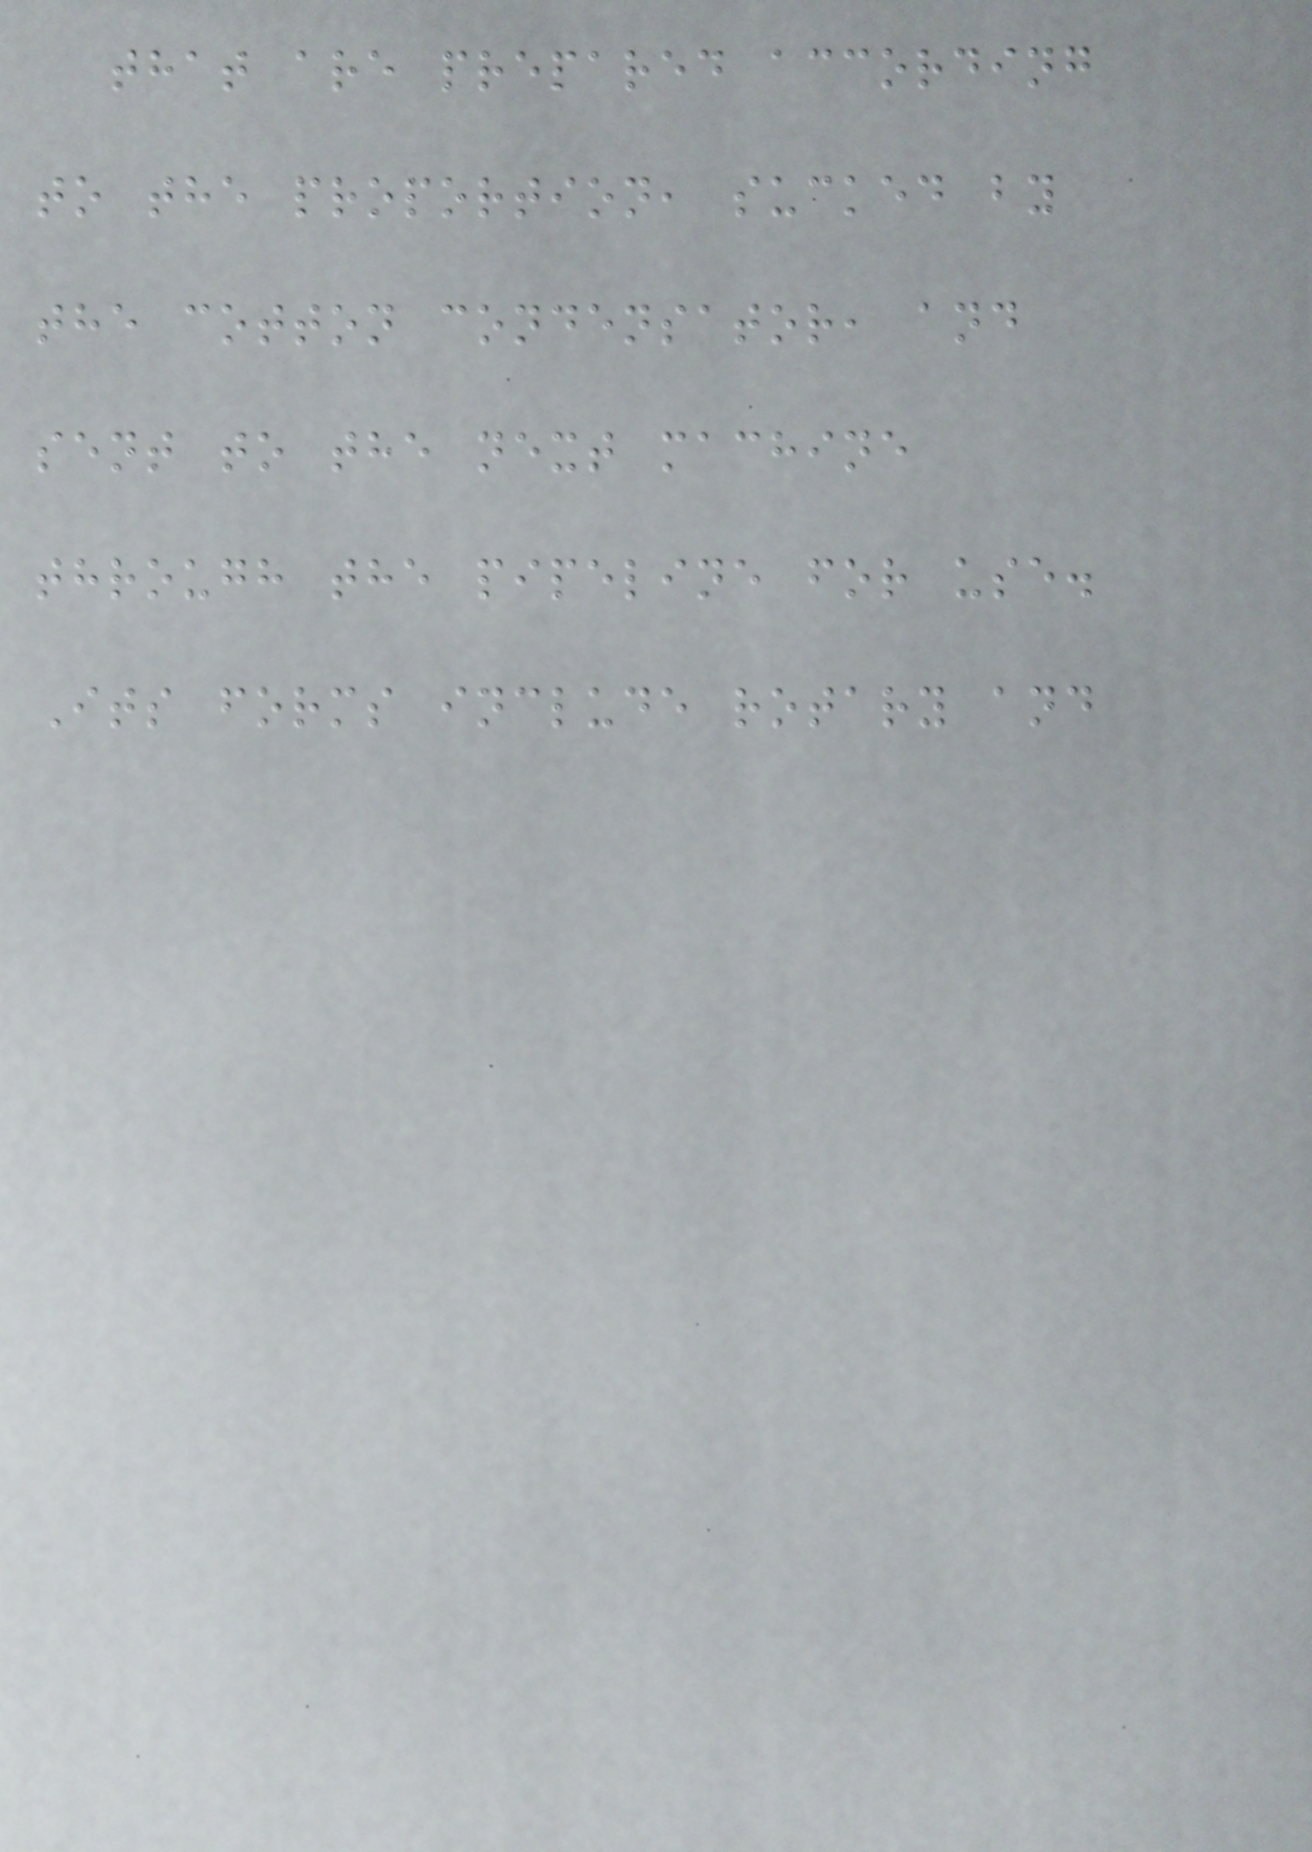that are prepared according
to the proportion, sucked by
the cotton condensator, and
sent to the next machine
through the pipeline for use.
Its forms include rotary and
